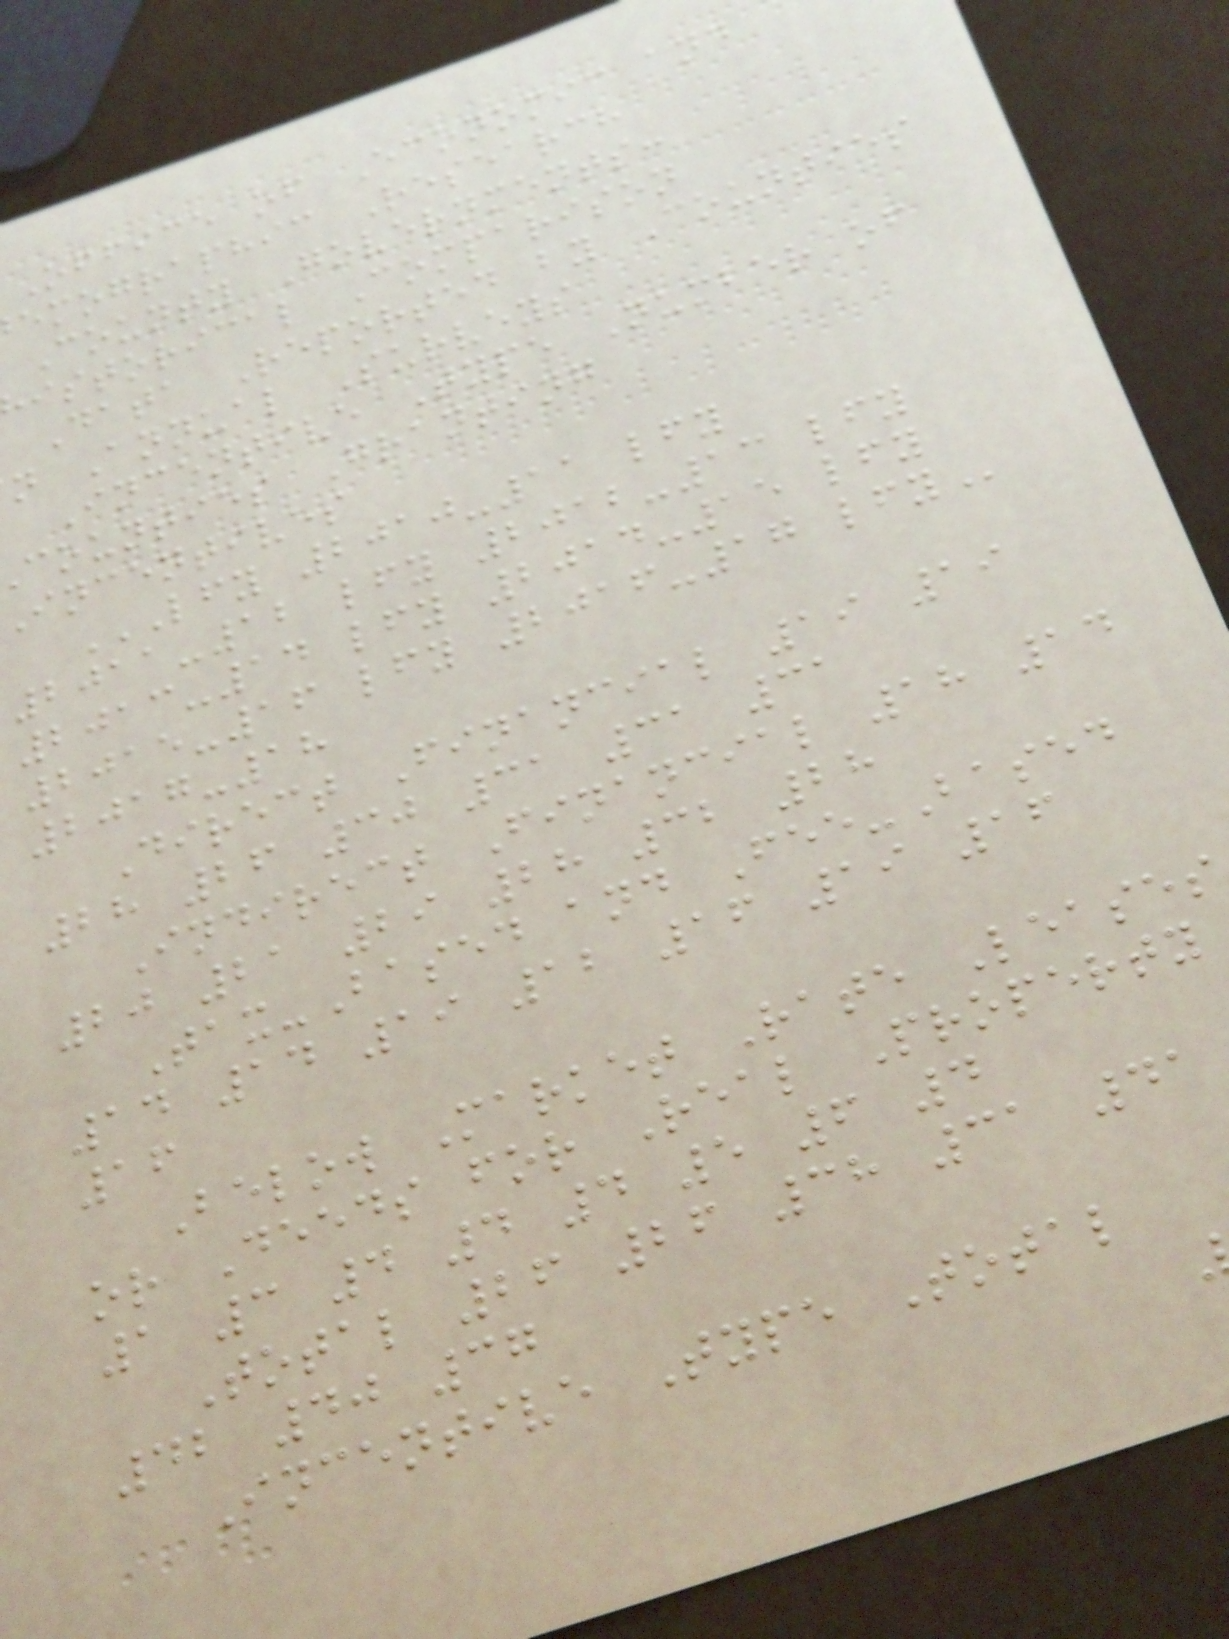Office of Economic and
emographic Research
County Governments:
istorical Comparison
Data Reported by Counties
n Annual Surveys
Incentive Type Number of
counties Granting
incentives
LFY 2010-11 LFY
2011-12 lfy 2012-13 lfy
2013-14 lfy 2014-15 lfy
2015-16 lfy 2016-17
2017-18
Direct Financial 19 19
28 26 30 31 31 31
Indirect Financial 18 14
20 21 29 28 32 28
Tax-Based and Fee-Based
14 14 19 12 16 19 16
16
Below Market Rate Leases
or Deeds for Real Property
1 3 4 4 4 5 6 4
Total 26 26 38 31 41
42 40 37
Incentive Type Total
